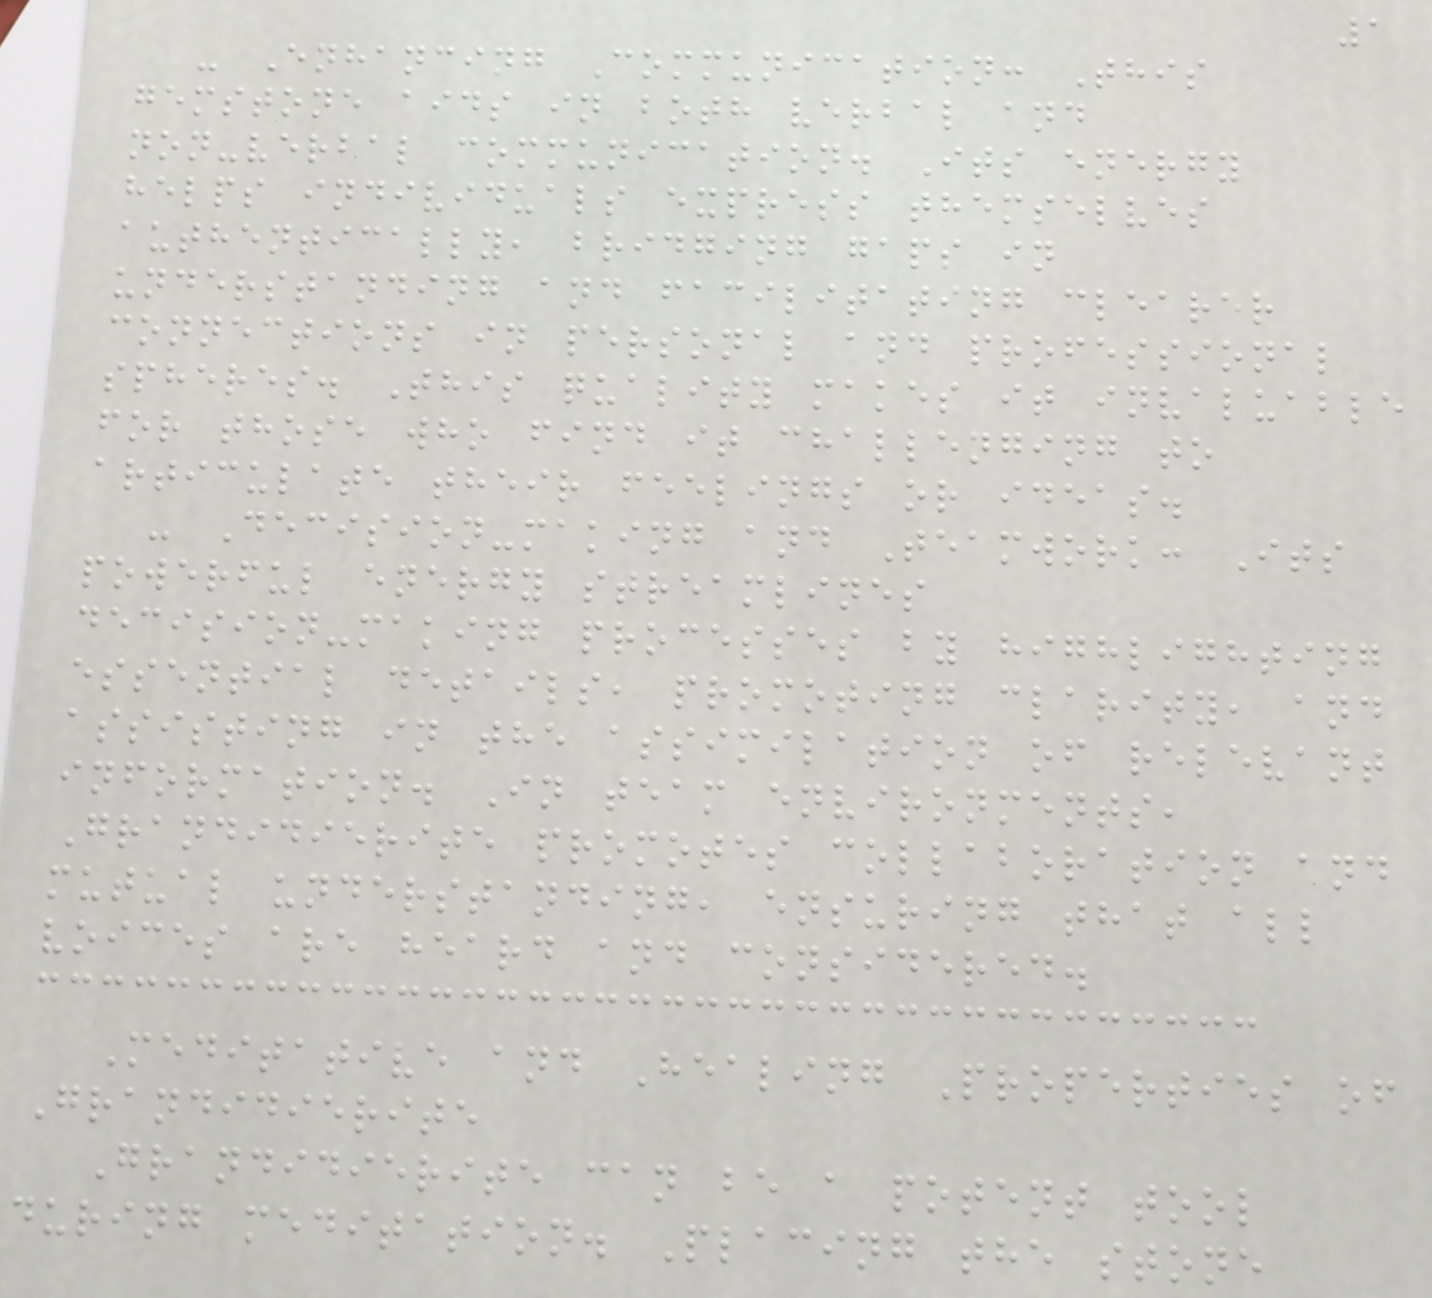1
- Enhancing Communication: This
gemstone aids in both verbal and
non-verbal communication. Its energy
helps individuals express themselves
authentically, bridging gaps in
understanding and facilitating clearer
connections in personal and professional
spheres. This quality makes it invaluable
for those who find it challenging to
articulate their feelings or ideas.
- Decision-making and Teamwork: Its
powerful energy streamlines
decision-making processes by highlighting
essential details, promoting clarity, and
assisting in the assimilation of relevant
information. In team environments,
Grandidierite promotes collaboration and
mutual understanding, ensuring that all
voices are heard and considered.
Meditative and Healing Properties of
Grandidierite
Grandidierite can be a potent tool
during meditation. Placing the stone
